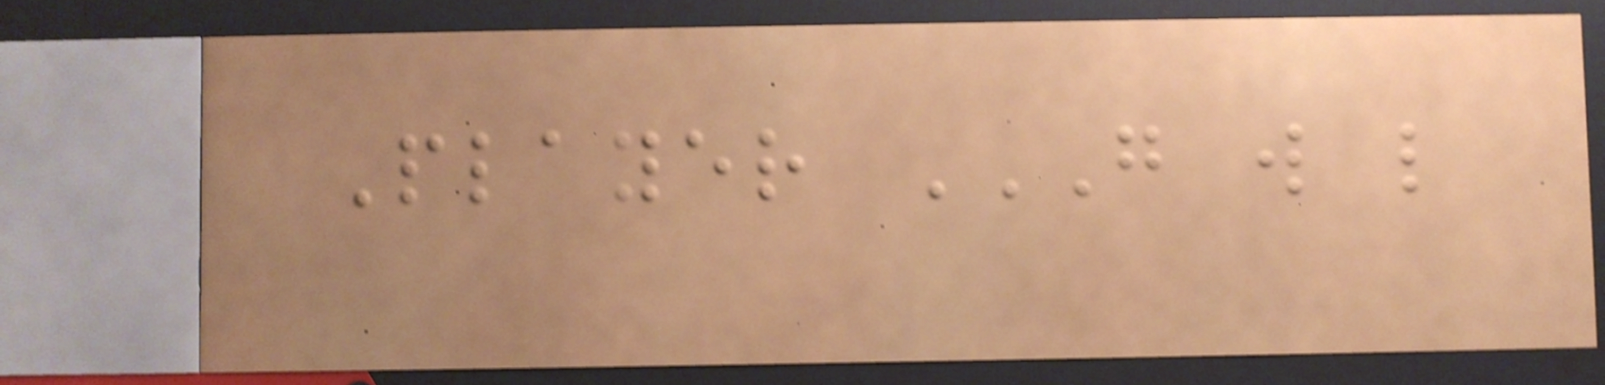Player G W L
